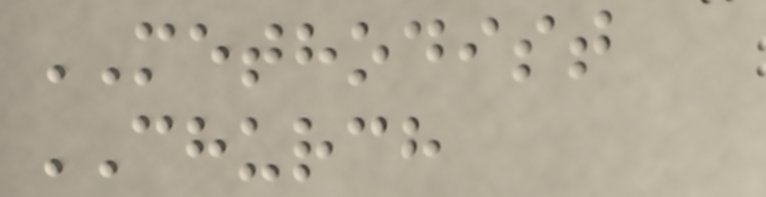METHODIST
CHURCH
